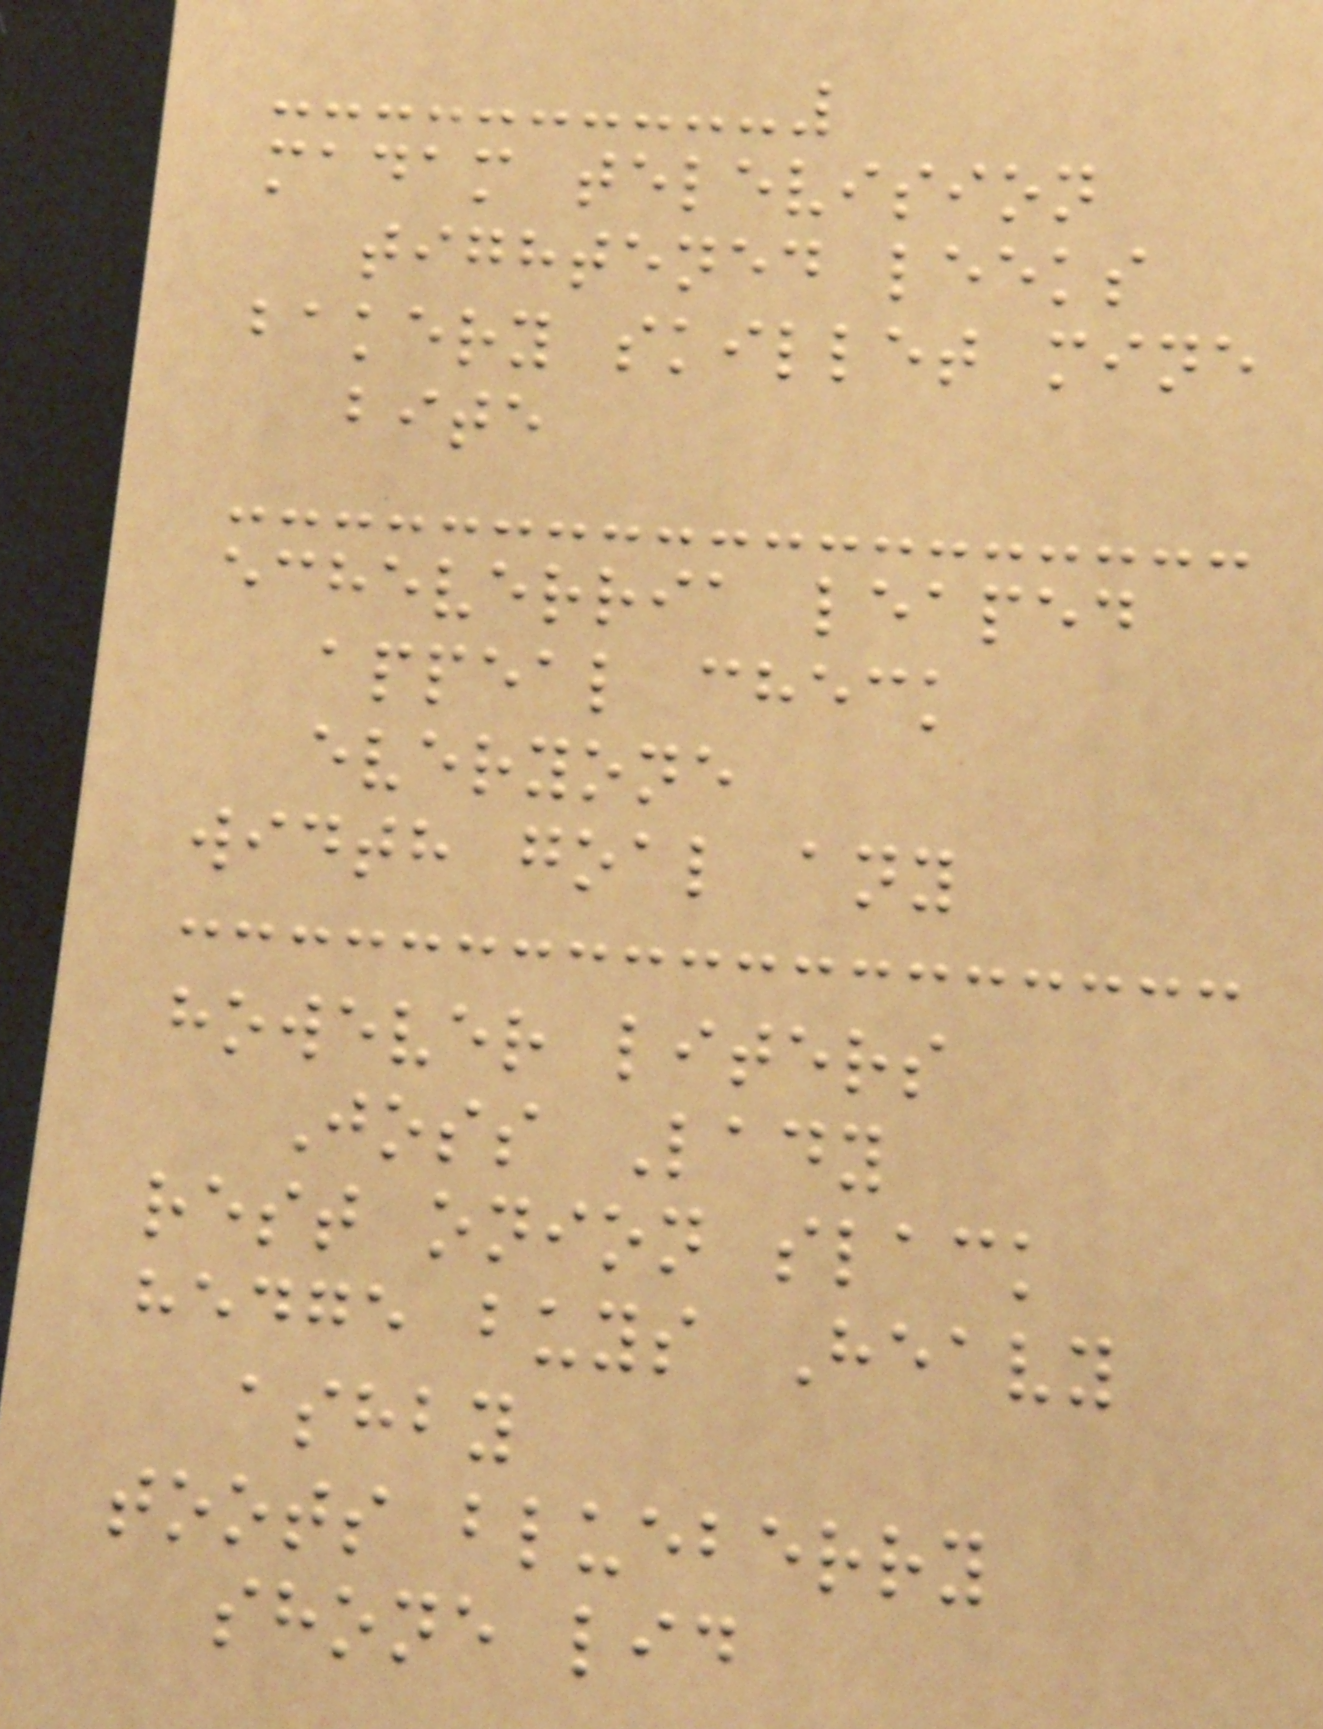madam television
tightened leeks
bakery skillet mine
bite
echeverria leaped
appeal check
everyone
width goal any
however liters
Joss Lady
rest onion slack
hedge buys Heavy
ashby
toots blueberry
shone lid
